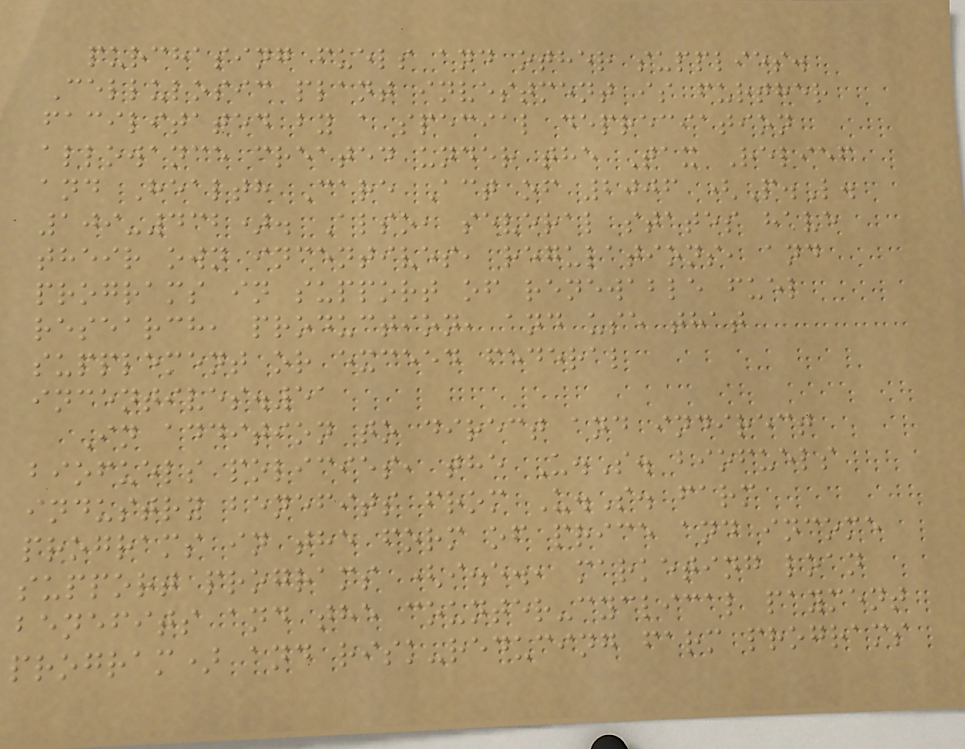purchasing fuels and other supplies.
Cellulosic plant investment is further
facilitated by a special depreciation
allowance created under the Tax Relief
and Health Care Act of 2006 (P.L.
109-432). Also, several states have
their own incentives, regulations, and
programs in support of renewable fuel
research, production, and use that
supplement or exceed federal
incentives.51
In addition to direct and indirect
biofuels policies, the U.S. biofuels
industry benefits from U.S. farm
programs in the form of price and income
support programs (i.e., marketing loan
benefits and the counter-cyclical payment
program) and risk-reducing farm programs
